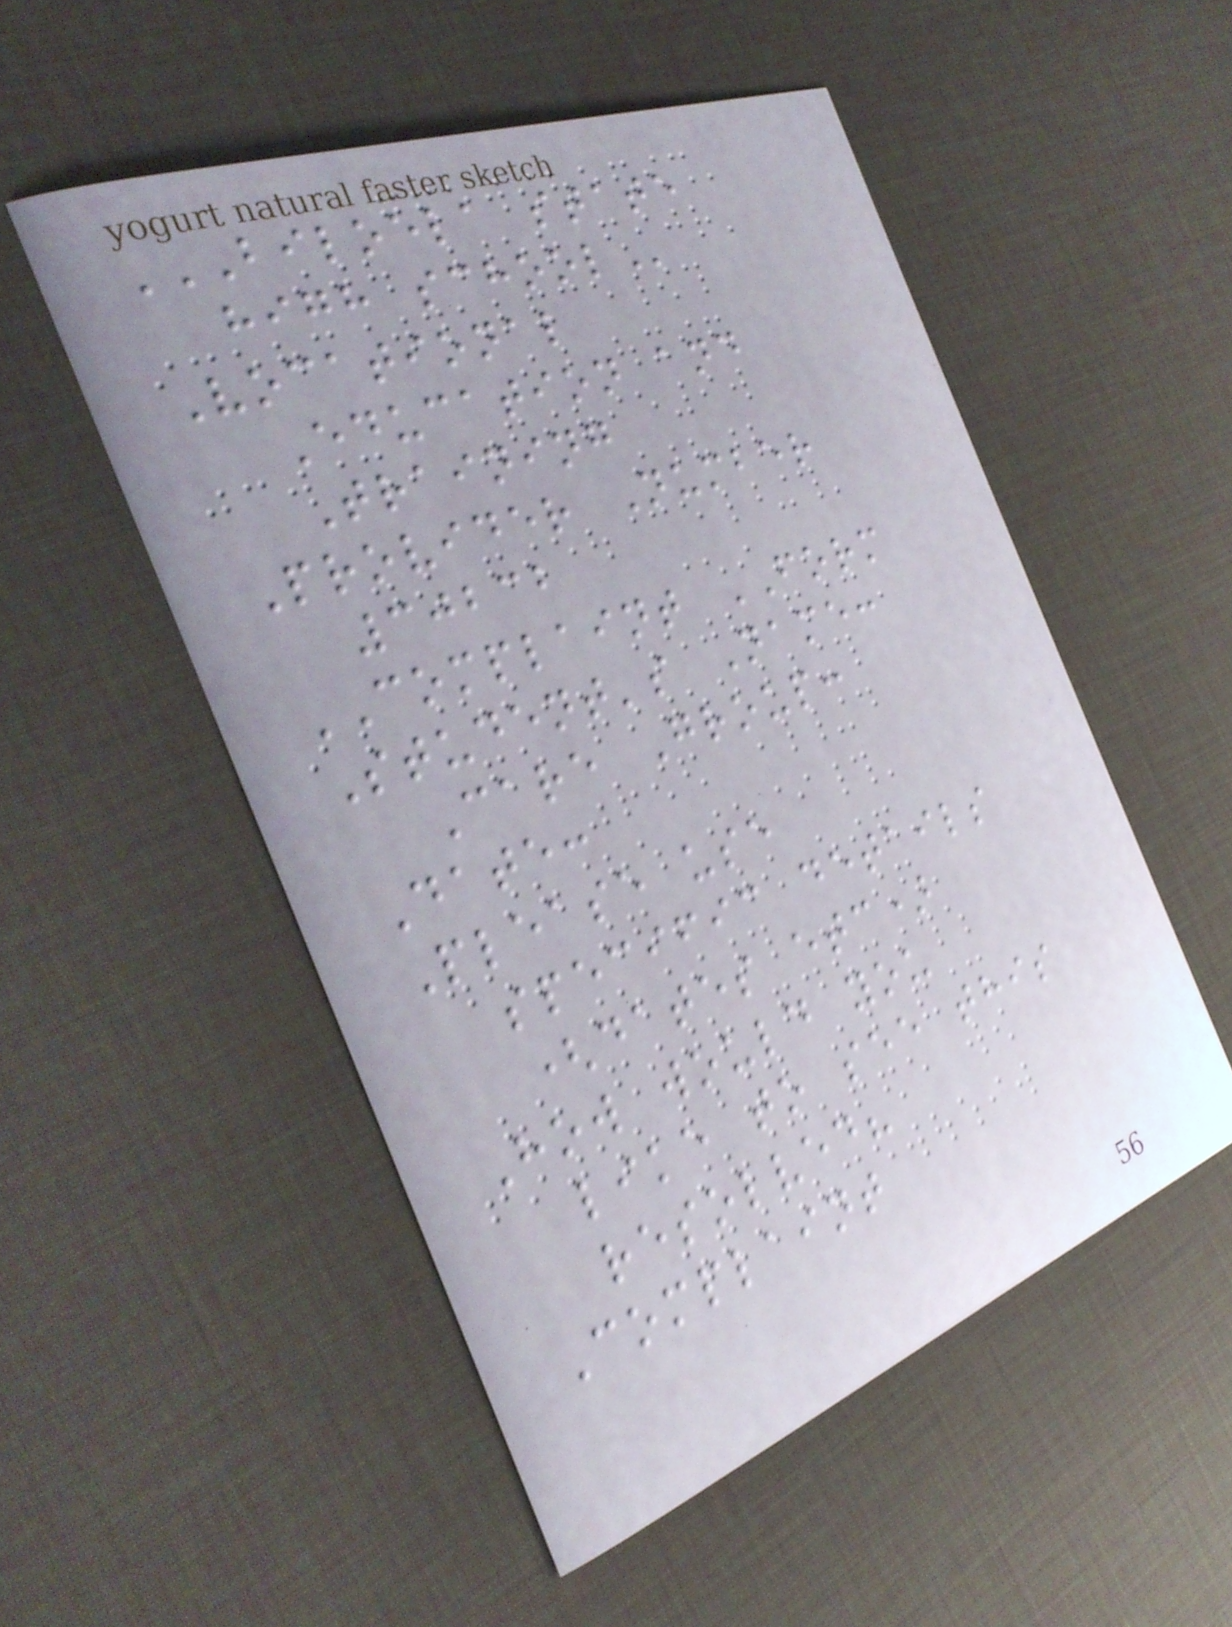BILOELA STATE
HIGH SCHOOL
Vocational
Education and
Training
Provider Number
30232
COMPLAINT FORM
Student's Name:
Care Group:
Date:
Please use
specific details
(dates etc)
How would you
like to see this
resolved?
Complaint
